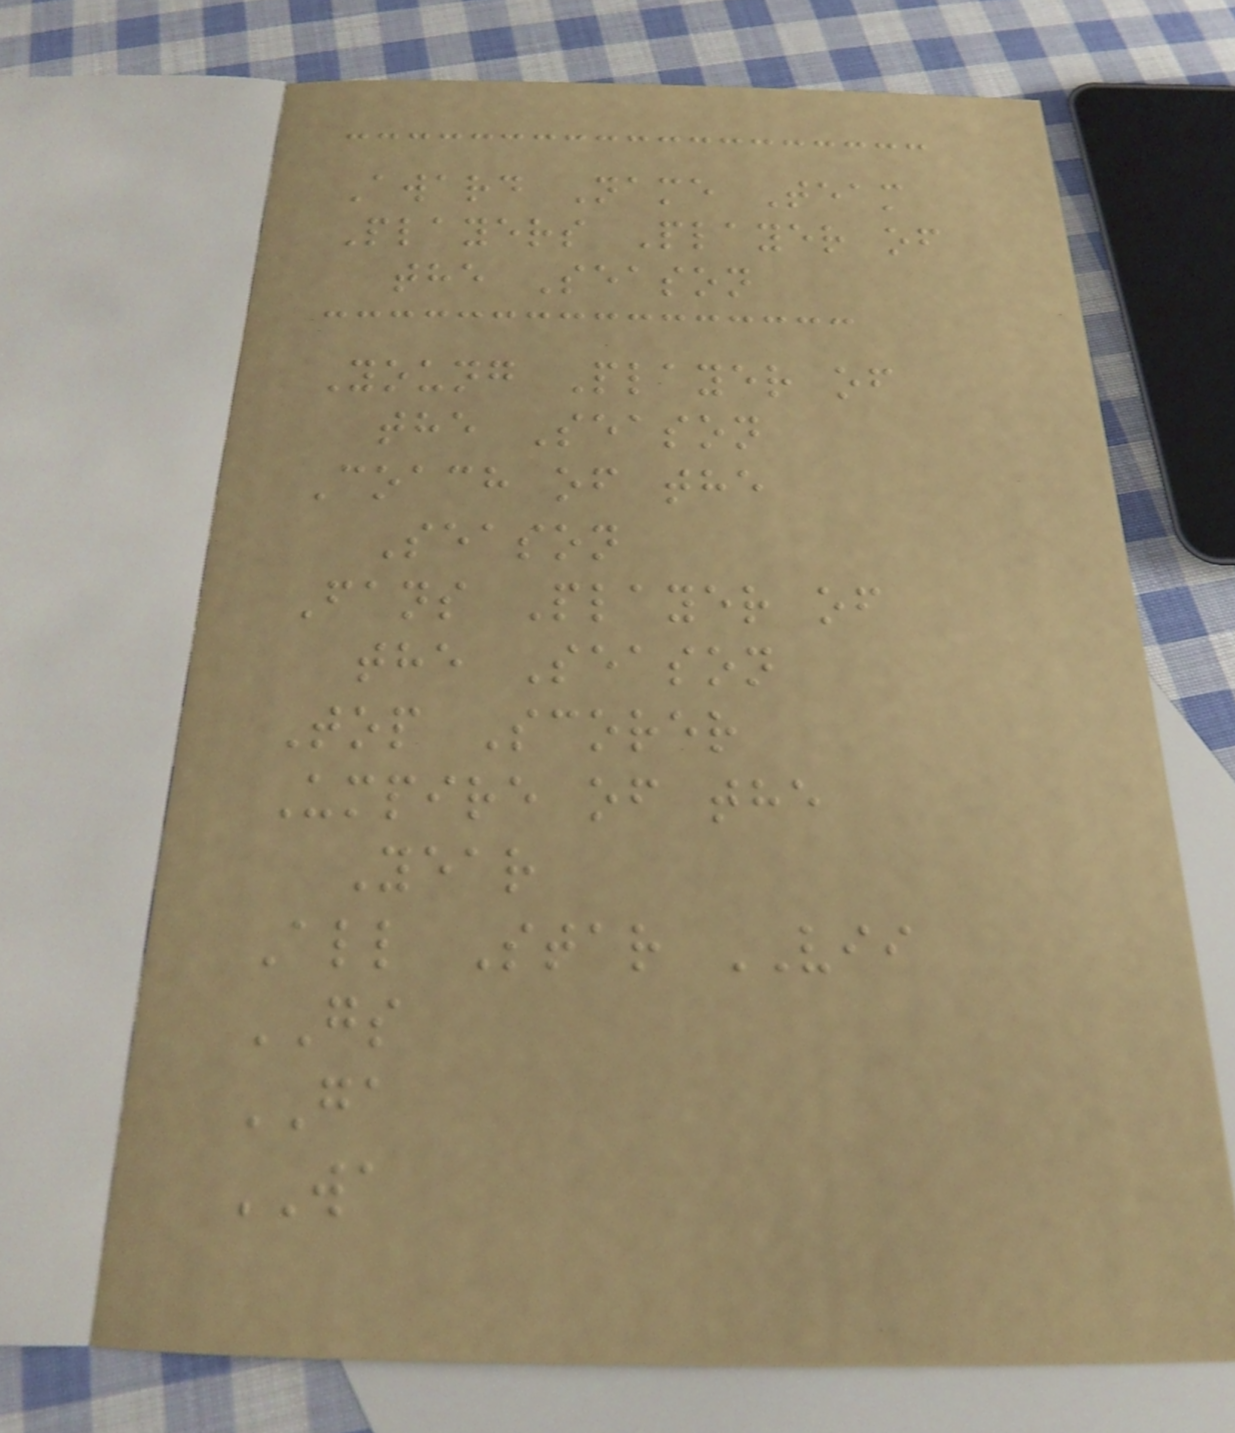Award Name Team
Players Player of
the Season
Young Player of
the Season
Coach of the
Season
Fans Player of
the Season
Top Scorer
Umpire of the
Year
All Star VII
GS
GA
WA
